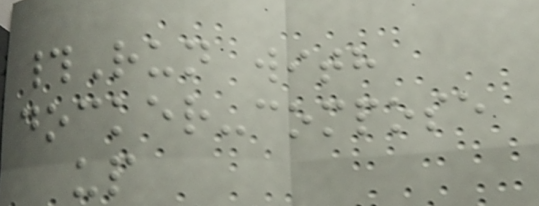#Run with
docker-compose
up
